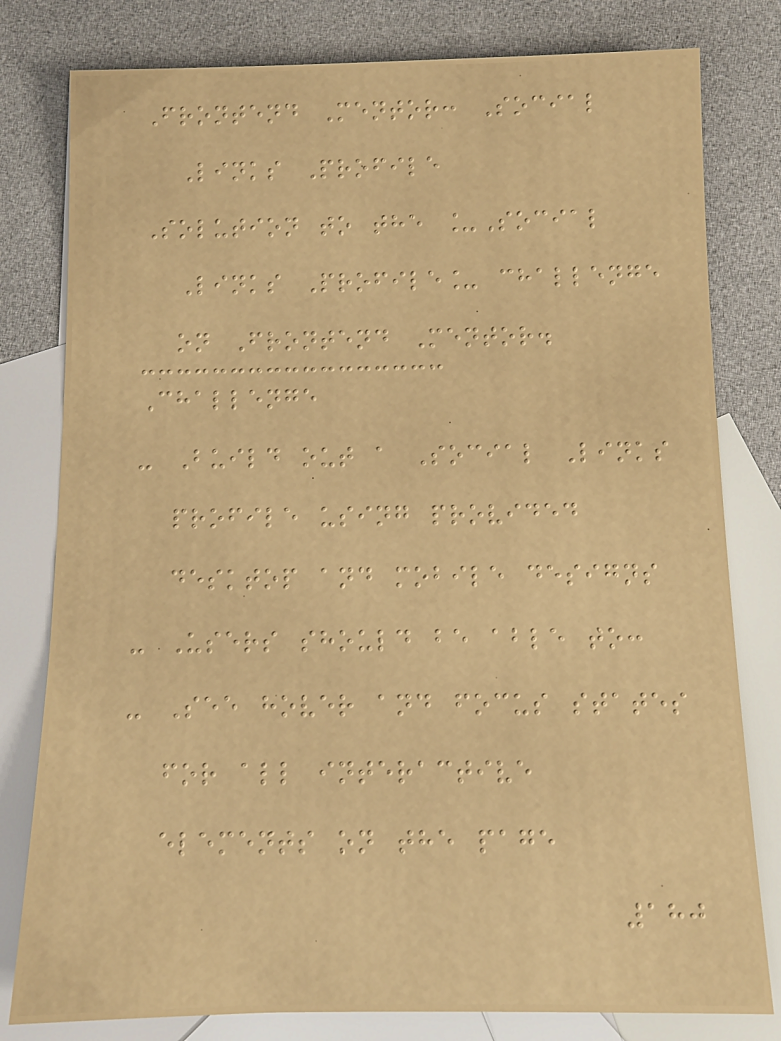Frontend Mentor: Social
Links Profile
Solution to the _Social
Links Profile_ challenge
on Frontend Mentor.
Challenge
- Build out a Social Links
profile using provided
desktop and mobile designs
- Users should be able to:
- See hover and focus states
for all interactive
elements on the page
180
